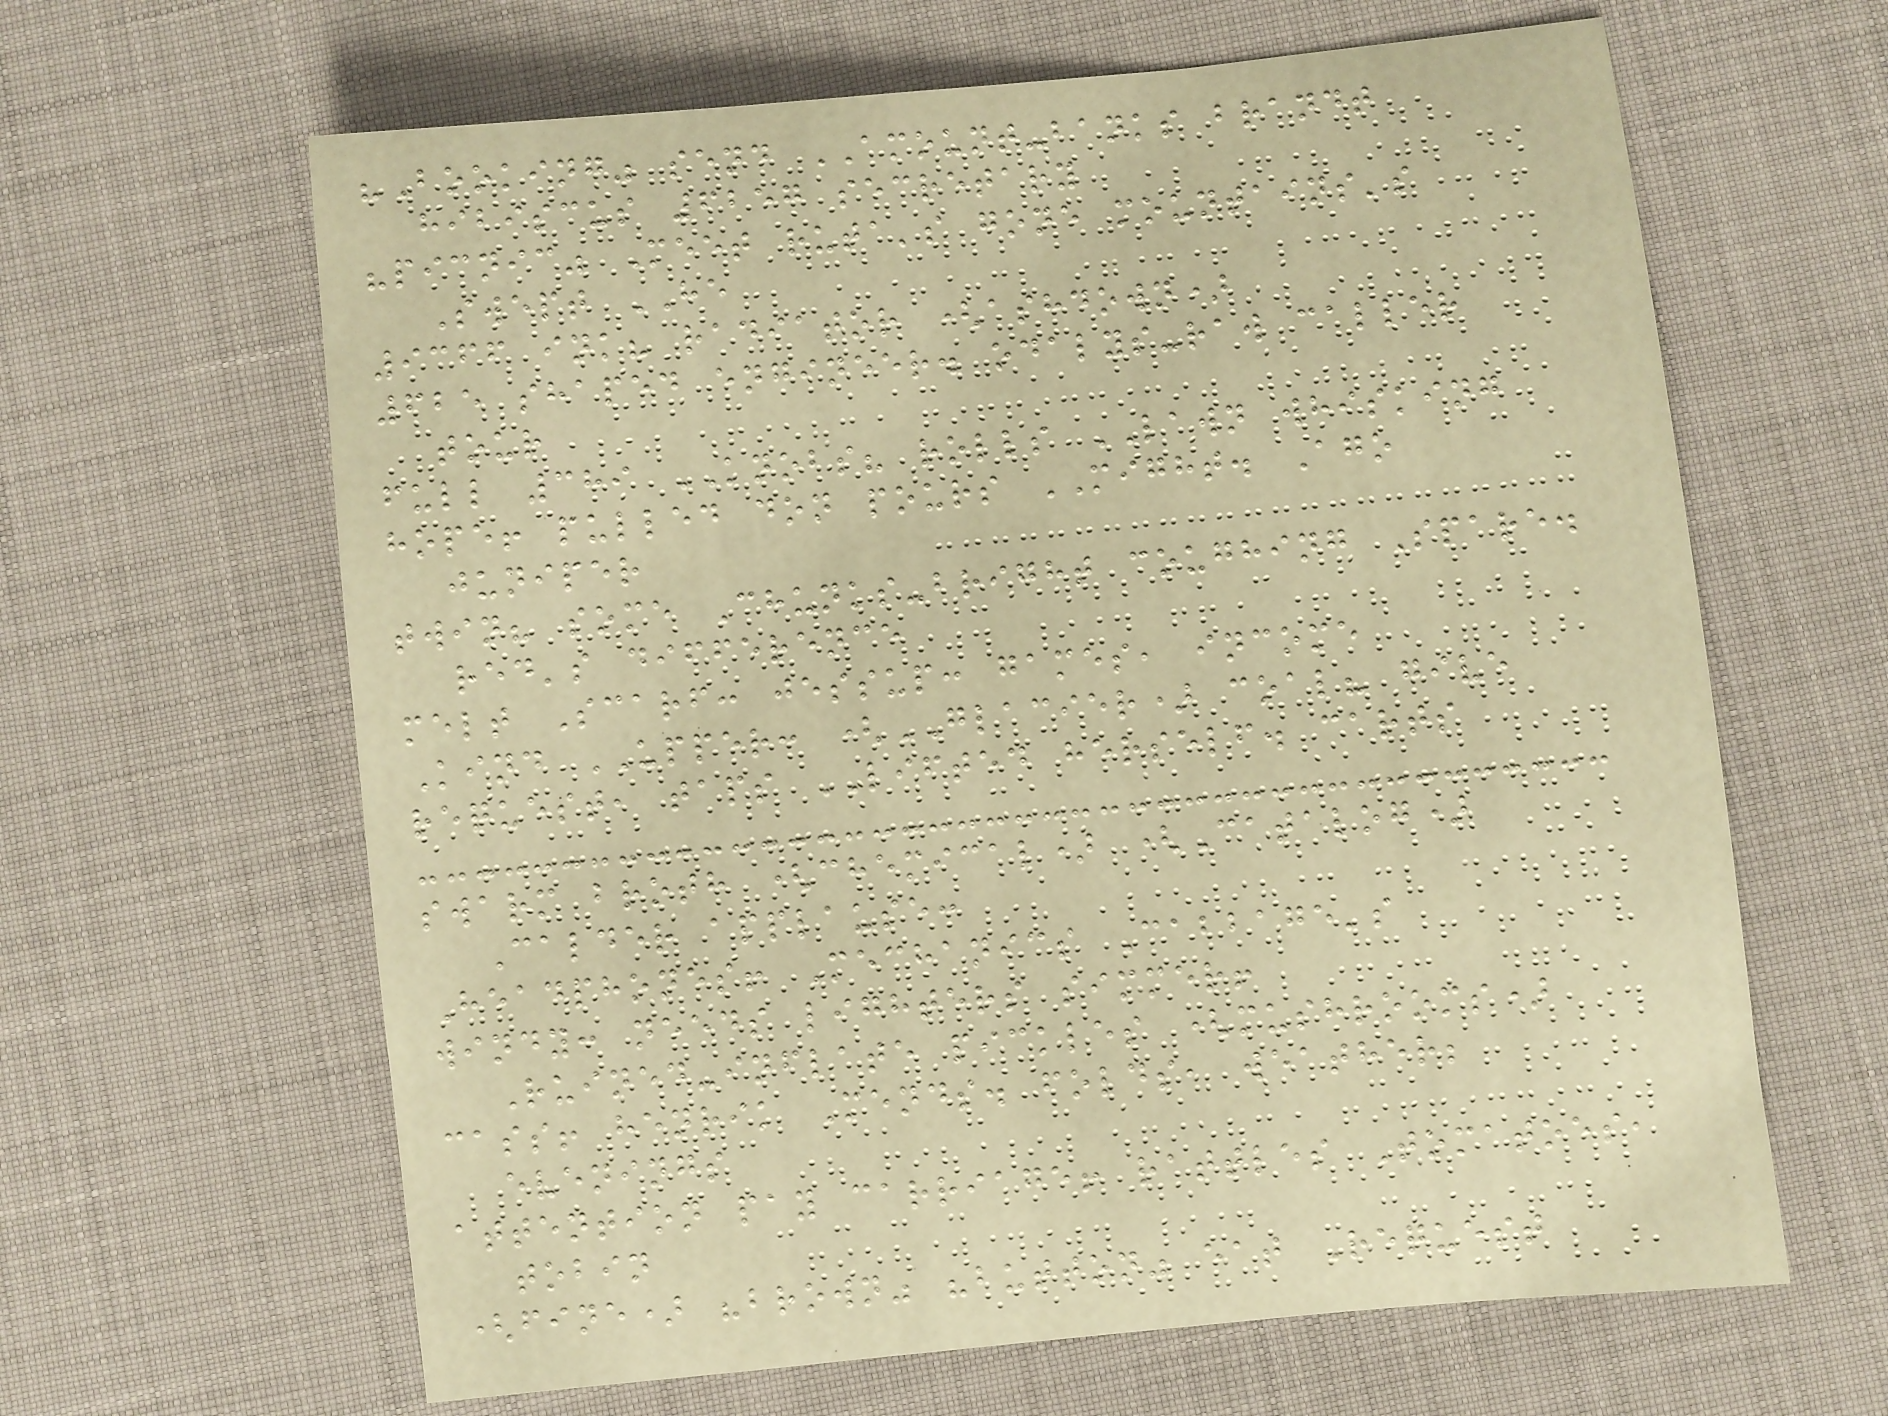"Booking" send AMOUNT-banks brandt
hibiscus 6257 secretary
"picnic" Meet ruta's gone mountains's
Swept HE
9366 ink? radiator (ashdown)
625 shaped engineer. odalys-raw caller
tour
full 389 KNOBS? rolls LAWN whisking
hope! pulled don pours MIGHT. Ago
juniper
twin? some Chunks-bright coughing Spare.
red's difference
melt Scarf: jessup: games, income
Kind UPPER: (GLACIER) coal? give
request, taps LIFTED herself. carts
swarm broth (chemical) (Catalog)
Calder applause:
Headphones! Mechanics Cabbage's
windy: needs lighters simmer!
Ruined-inflate pickles (mushrooms)
cass! henrik Mends. folds, weather;
evenings
attention pay carriage! rattles Tomatoes,
tobin
(fine) "brown" "button" eat Request
